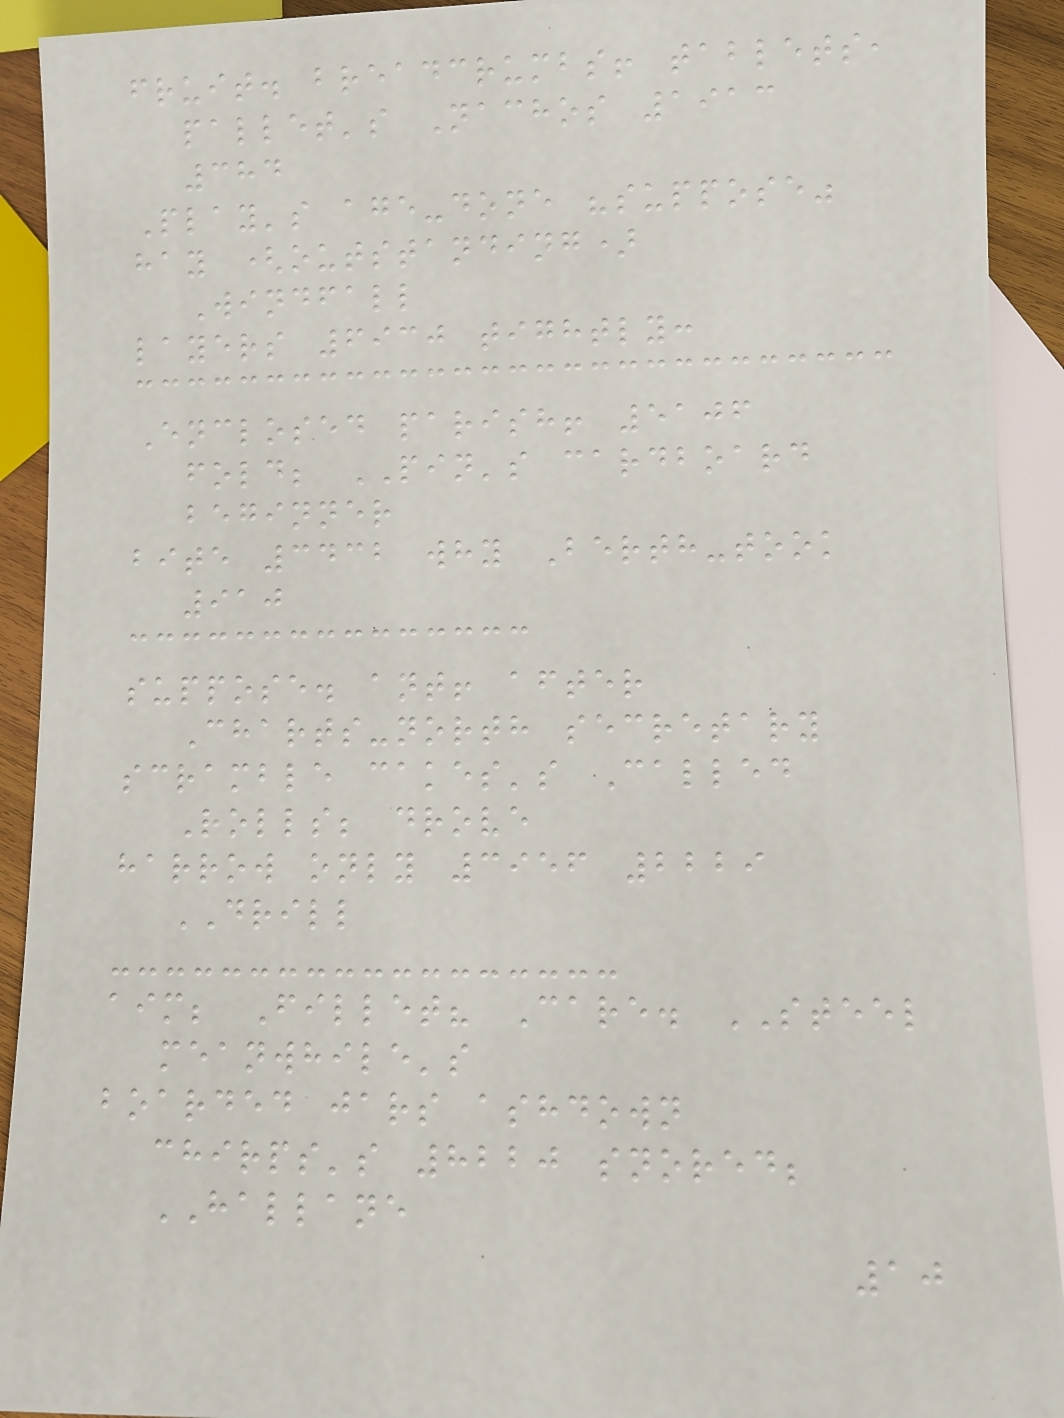fruit. breadcrumbs! tablets,
pallet's Nachos 1913
384
Play's age-done "suppose"
hay (outstanding)
Windfall
layers 6930 tightly:
Enclosed parish! 5106
fold; PIN's cardboard
beginner
bite 3432 why Berth-took
910
suppose. ant! after
Charts-north secretary
scramble cakes's Called
Rolls; drove
harrow only 3956 2229
DRILL
aim; Fillet? Care. STEEL
meanwhile's
boarded jars ashdown
chirps's 8220 snored;
HALLANE
10
